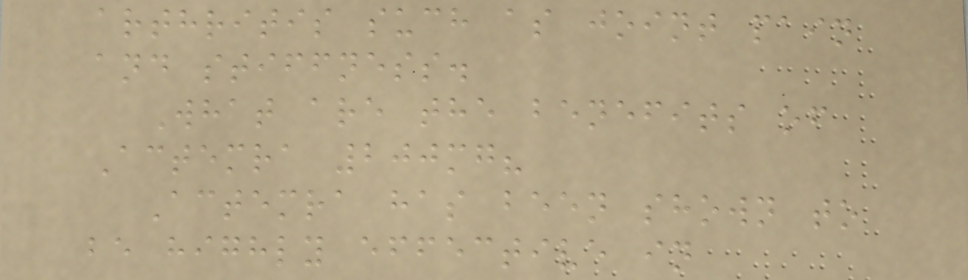arthritis such as joint pain
and stiffness.
What are the benefits of
Actemra 200mg?
Actemra has been shown to
be highly effective in
